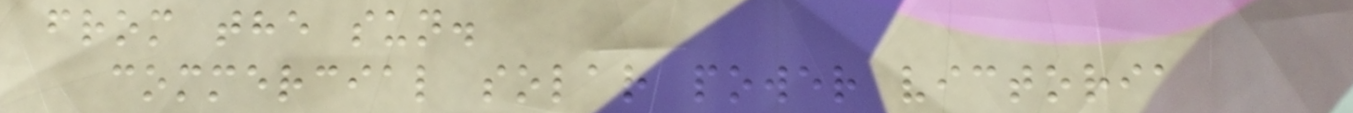from the sun.
commercial solar power victoria
